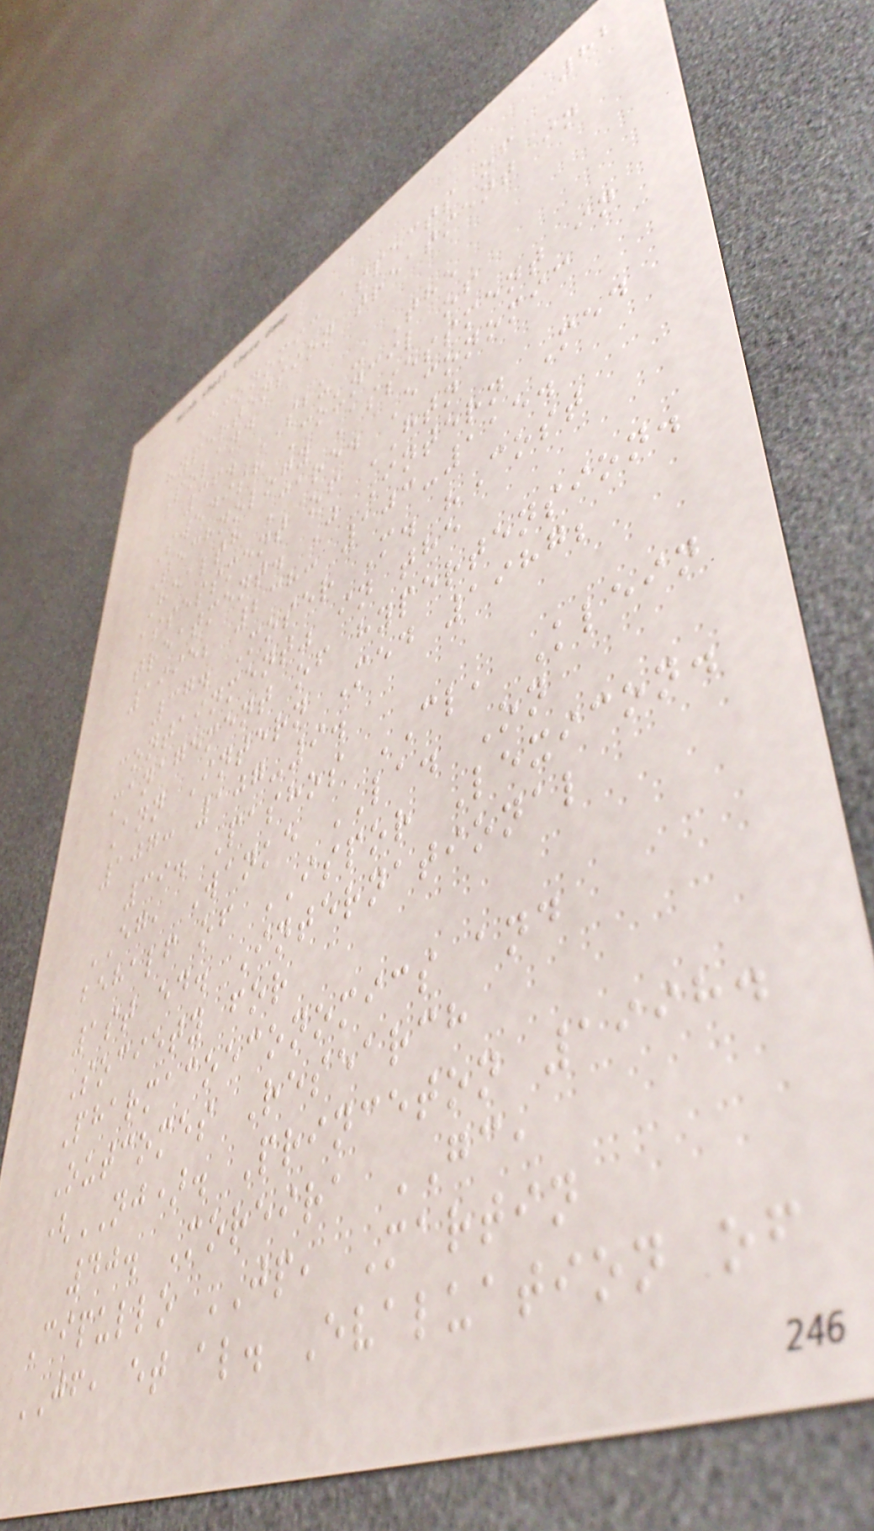82
Economic aspects of
hypertension treatment in
Poland
36. SBU - The
Swedish Council of
Technology Assessment in
Health Care. Economic
assessment of HTN
treatment. J Intern Med
1995; 238: 103-115.
37. Moser M. "Cost
containment" in the
management of hypertension.
Ann Intern Med 1987;
107: 107-9.
39. Pashos CL, Klein
EG, Wanke LA. On
behalf of ISPOR Lexicon.
1st ed. International
Society for
Pharmacoeconomics and
Outcomes Research
(NJ). Princeton 1998.
40. Moreira GC,
Cipullo JP, Martin
JF, et al. Evaluation of
